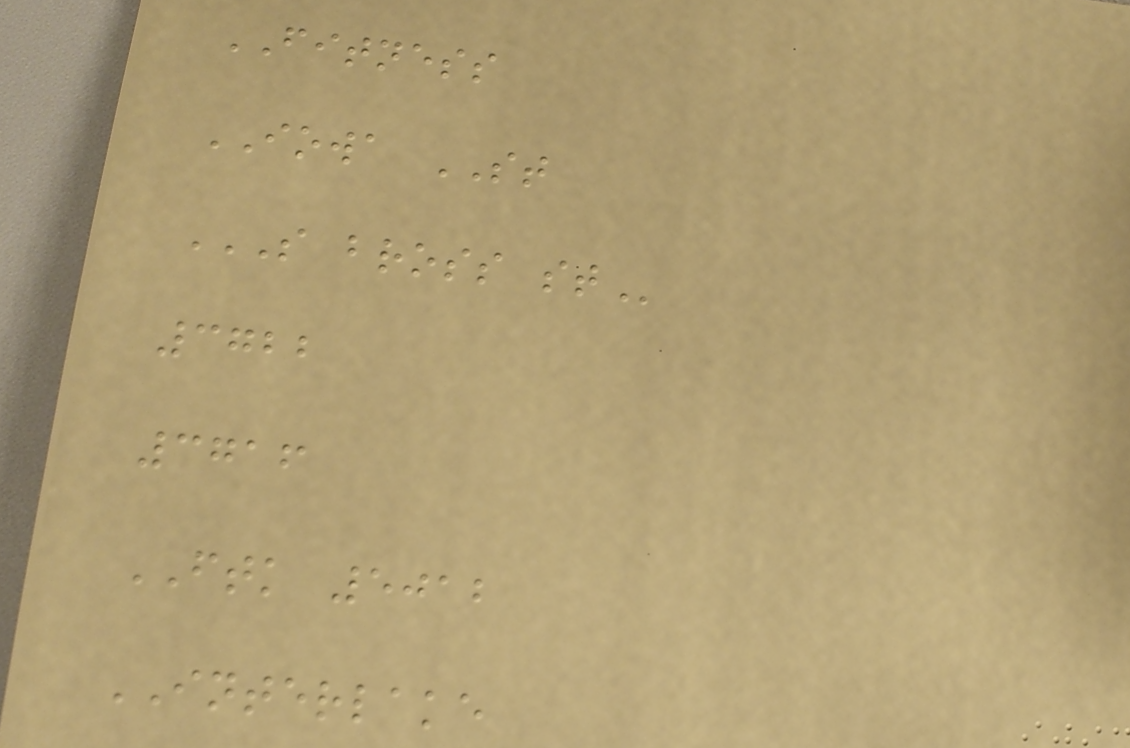FITNESS
IOWA ST
S BROSS ST
3722
3716
FTK 5012
INTERLAKE
